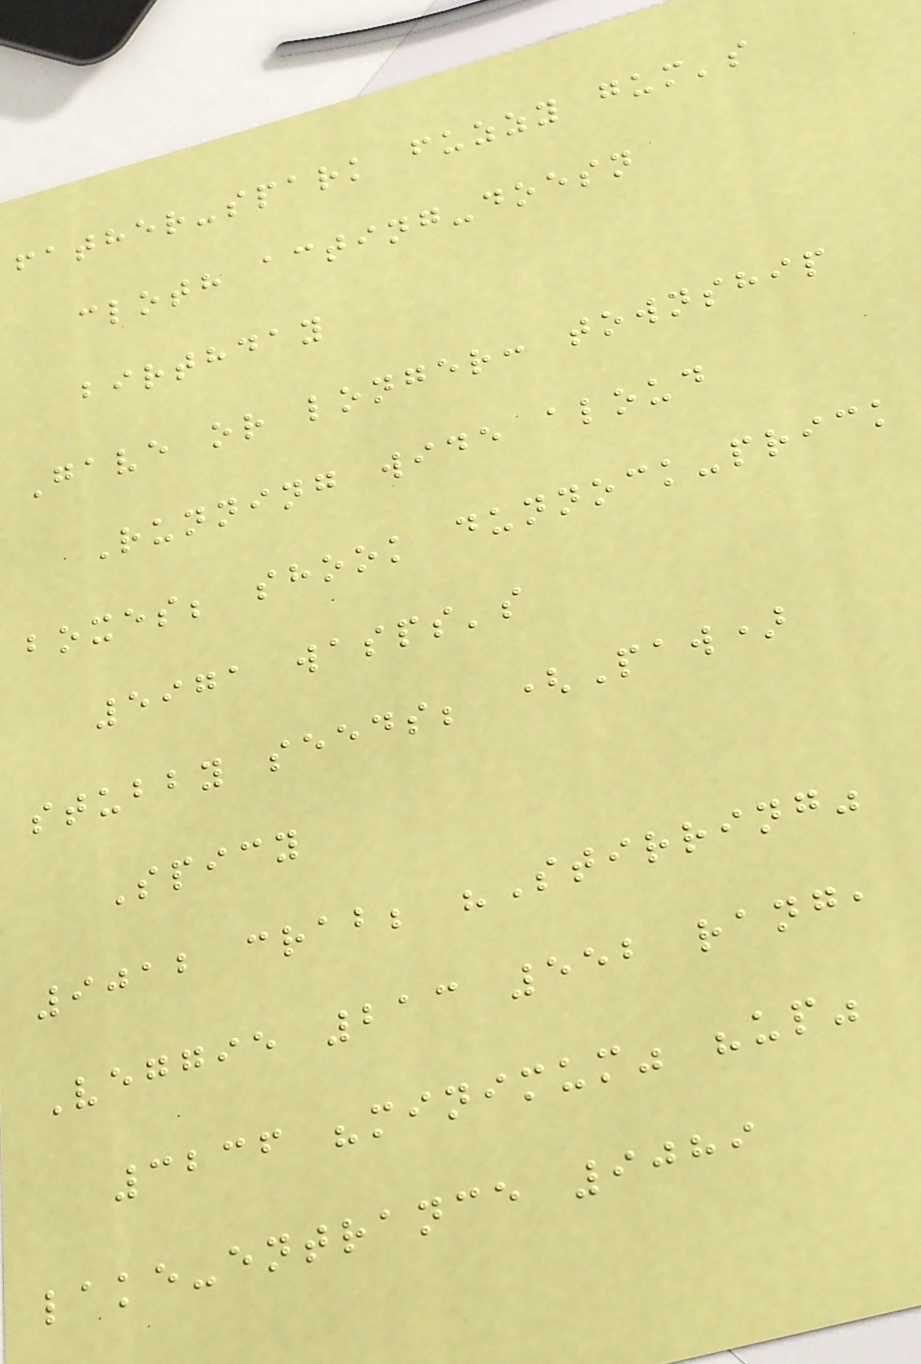father-spark fuzzy gum's
cloth acting-doesn
birthday
Gave or longer: township
Running wide aloud
boxes; shook dunnock-prick
5971 wasps's
stubby seeds; (Paw)
Spicy
9012 crab; "Stirring"
Veggie 213 552 rang,
3236 "minimum" "up"
lake-entrance 9089
